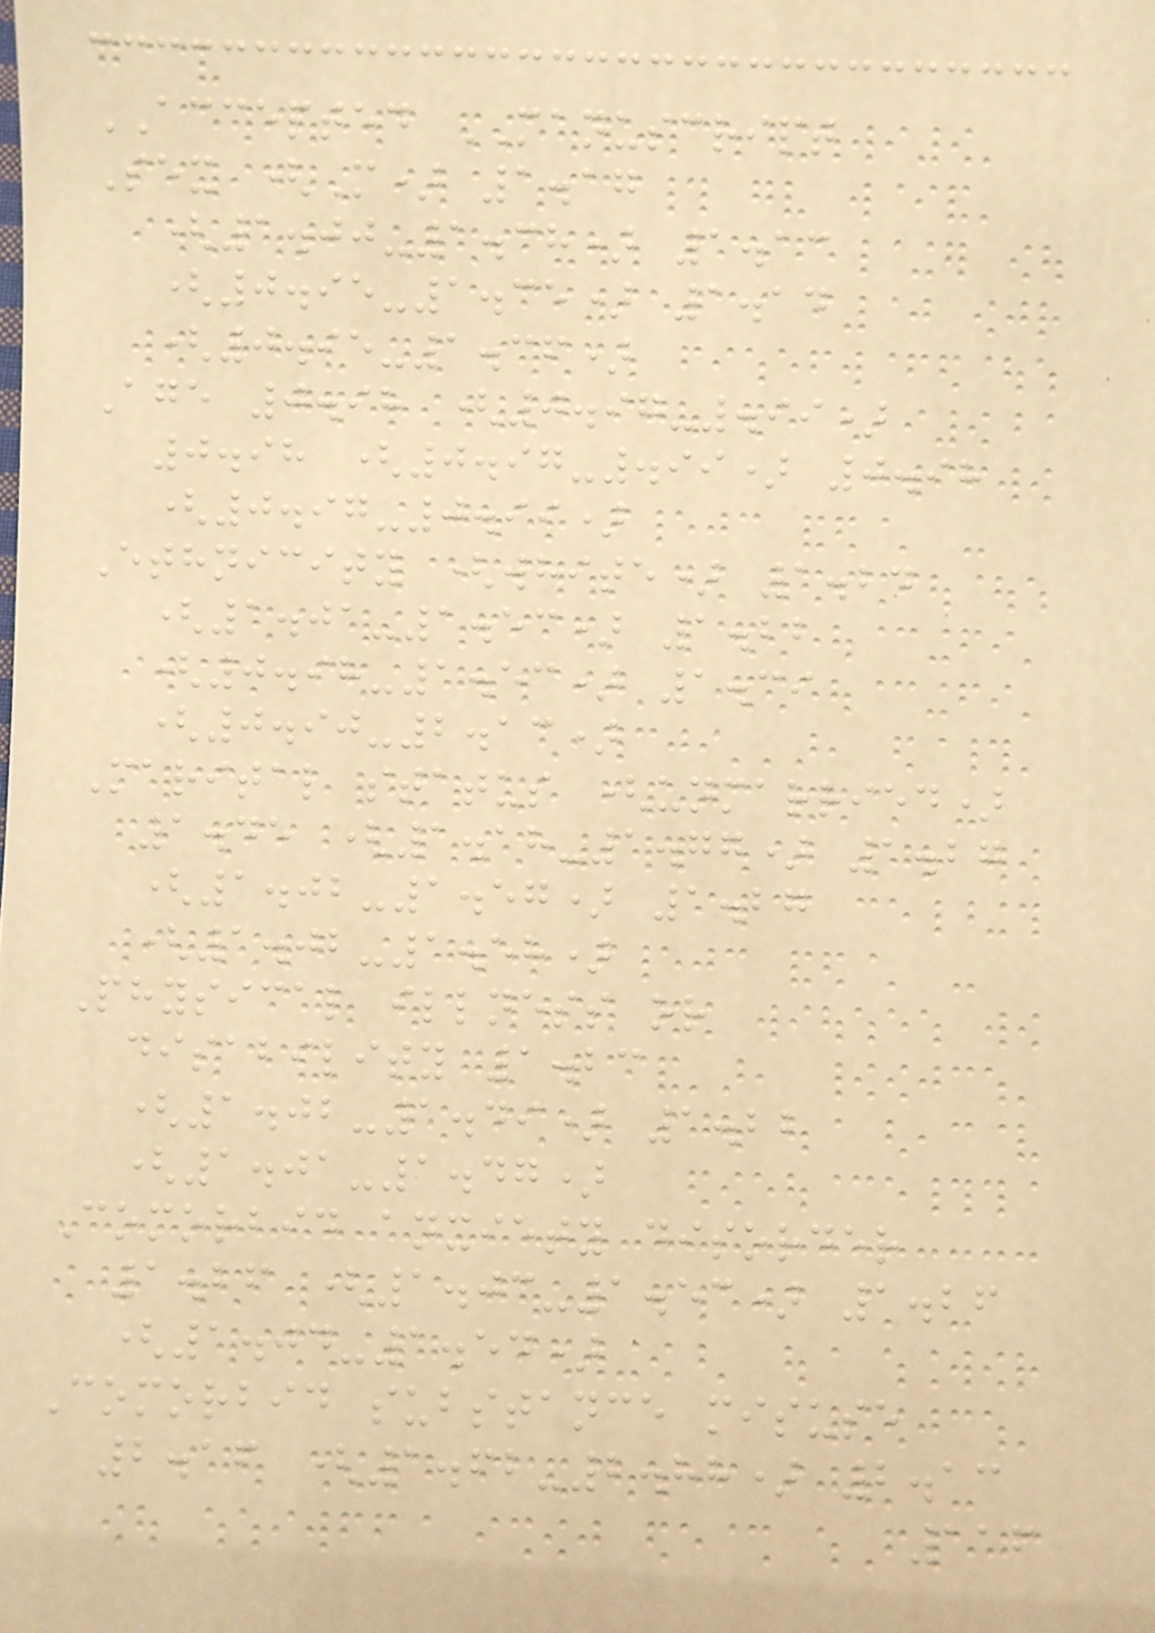ACCEPTED MANUSCRIPT
Sex (M) 1.17
(1.00-1.38) 1.13
(0.95-1.35) 1.14
(0.95-1.36)
Age 0.98 (0.97-.99)
0.98 (0.97-.99) 0.98
(0.97-0.99)
Ethnicity (white) 1.24
(1.01-1.53) 1.22
(0.98-1.53) 1.39
(0.90-2.13)
Marital status (unmarried)
1.45 (1.18-1.77) 1.27
(1.02-1.57) 1.27
(1.02-1.58)
Physical illness or
disability 1.23
(1.02-1.49) 1.22
(1.01-1.47)
Comorbid anxiety disorder
1.26 (1.03-1.53) 1.26
(1.04-1.54)
Comorbid substance misuse
2.16 (1.62-2.88) 2.13
116
